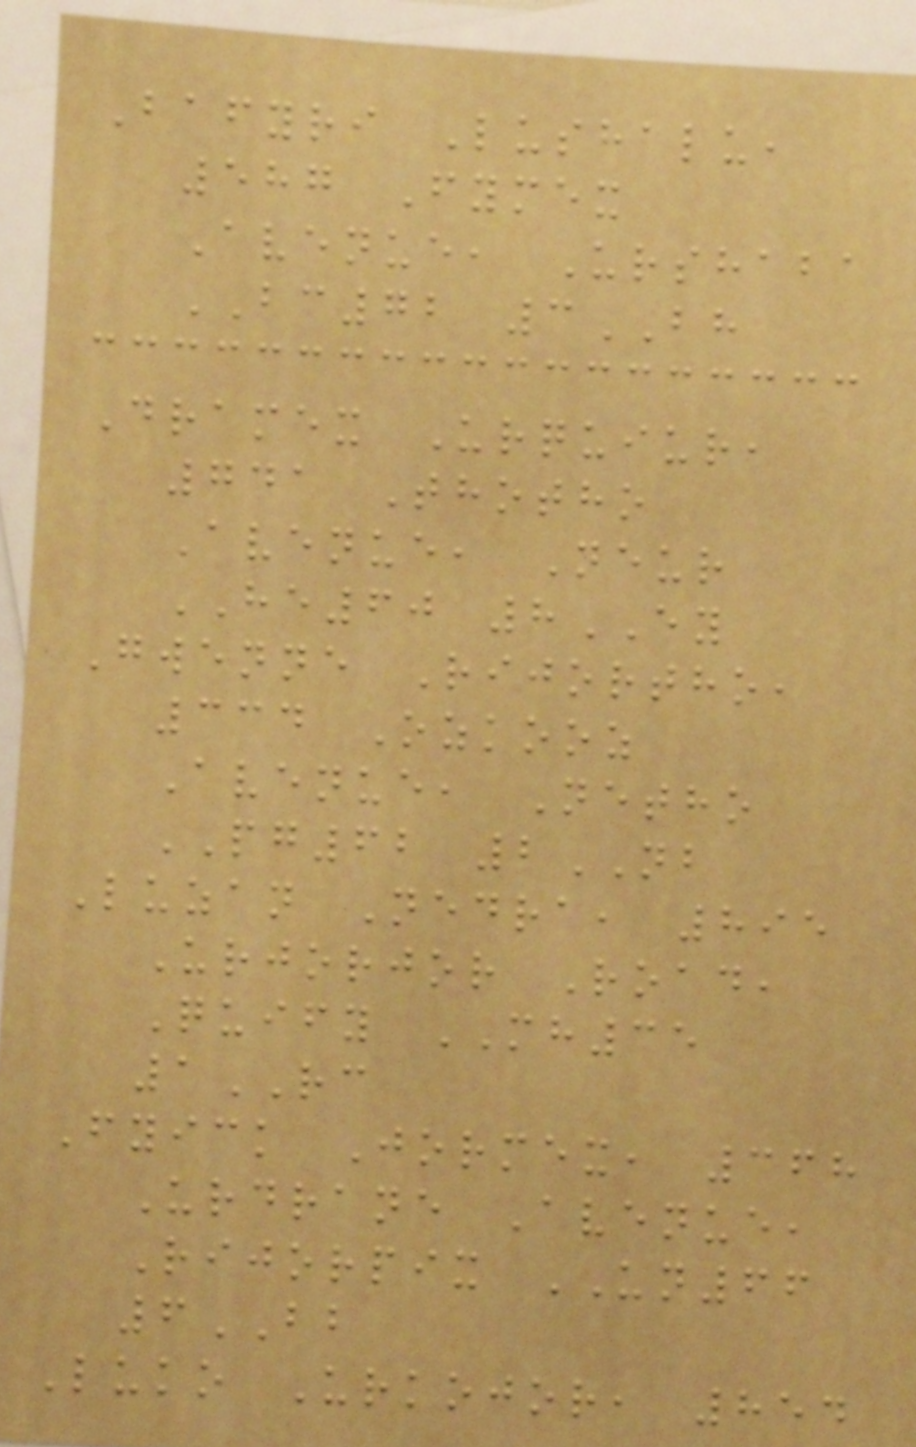Bafyri Lushalu,
587 Fymex
Avenue, Urshaba
BC72 3BH
Dramex Urquiur,
741 Thotho
Avenue, Neur
HE60 8EY
Gwenne Rijortho,
334 Ozkooz
Avenue, Netho
PG62 2NB
Luzan Nedra, 895
Urjorjor Road,
Quify MH35
1RC
Fyick Jormex, 368
Urdrane Avenue,
Rijorpix UN66
6BB
Luko Urkojor, 854
